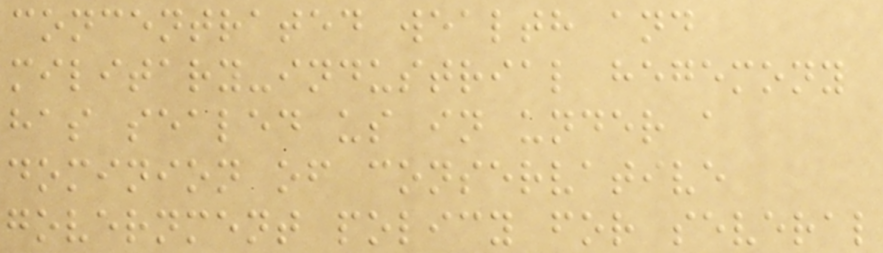concentrated wealth and
military-industrial hegemony
has sealed us in under a
dominion of conservative
government policy for several
